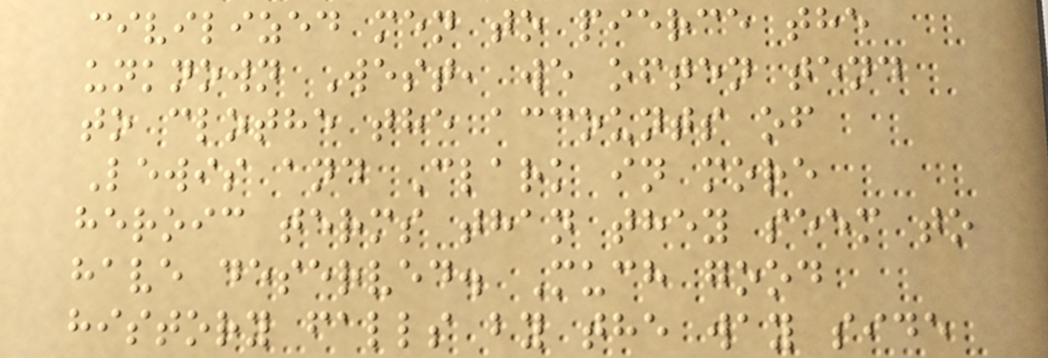civilized men to pierce the
unknown West, we often tend
to clothe the accounts of
Lewis and Clark in more
heroic terms than they seem to
have deserved. Much good
history falls by the way side
